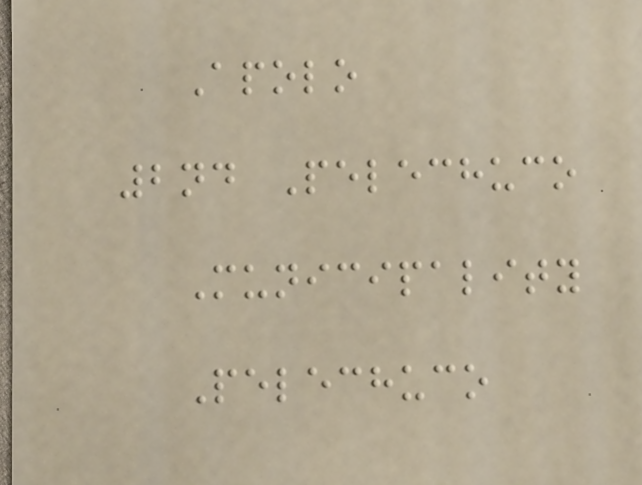Apolo
2nd Pelechuco
Municipality
Pelechuco
